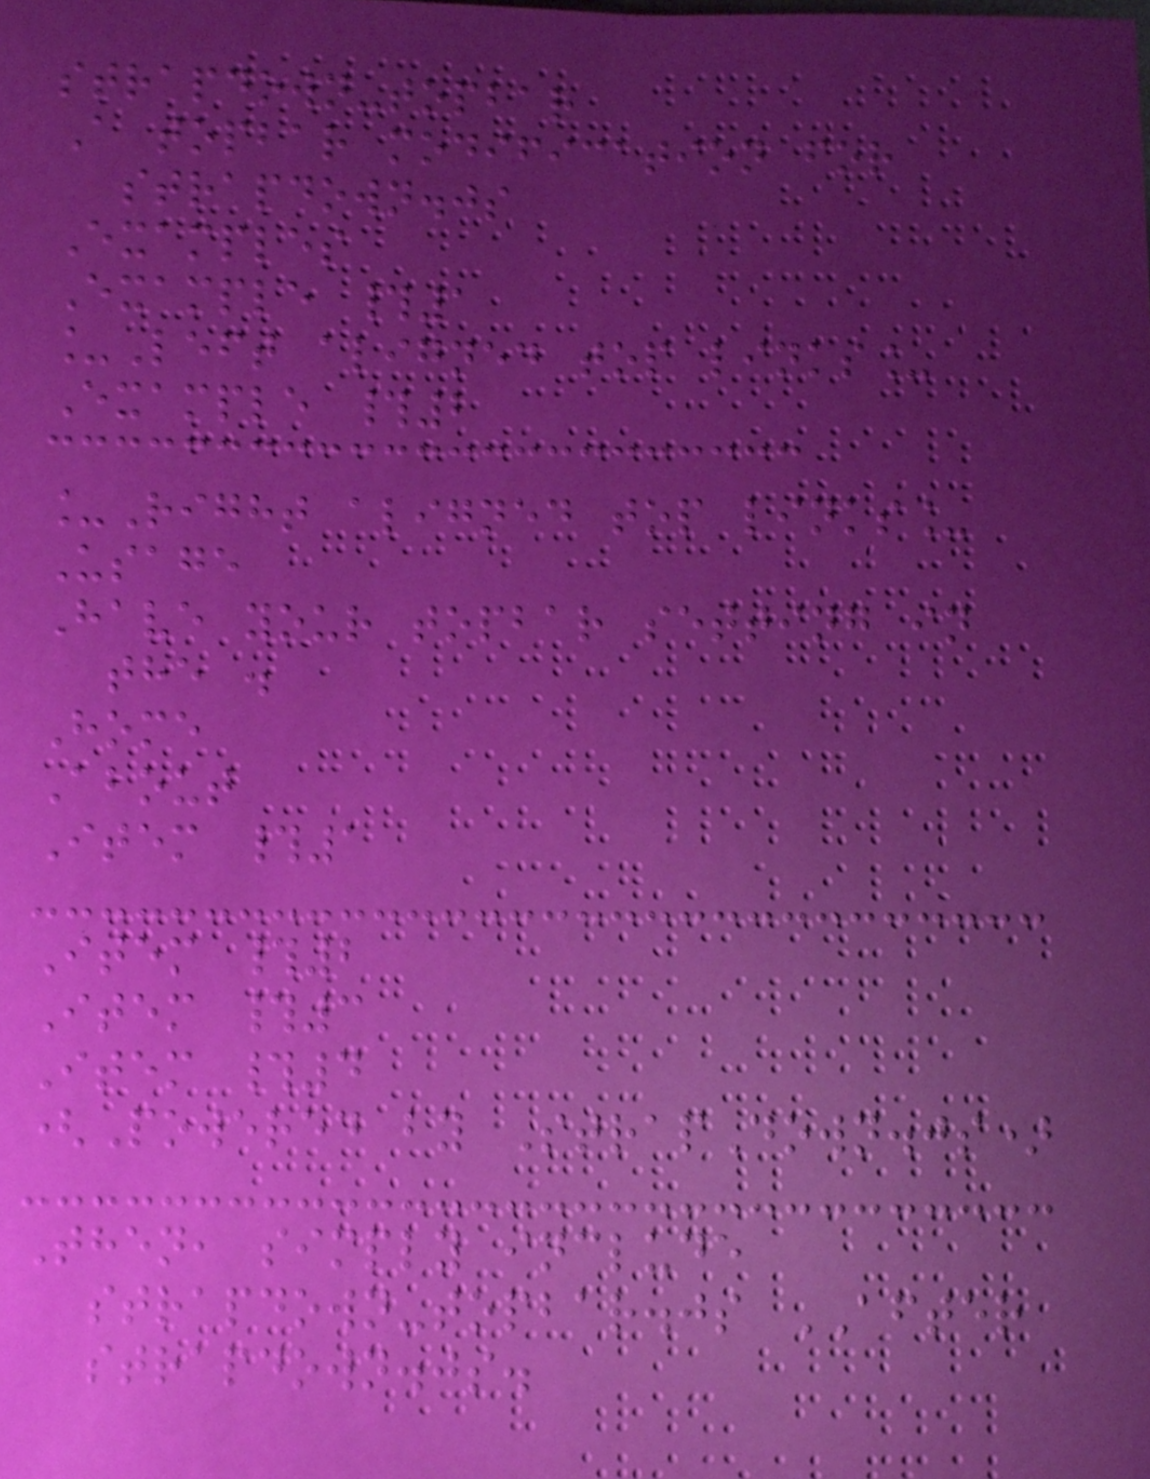strapdown-topbar
A topbar modification for
strapdown.js
Examples
Example #1
_Left aligned top links_
Example #2
_Right aligned top links_
Usage
Have your topbar setting in
the .
Home
About
Item #1
Item #2
Item #3
Item #4
(Powered by StrapDown.js)
Then, simply include
strapdown-topbar.js AFTER
strapdown.js.
